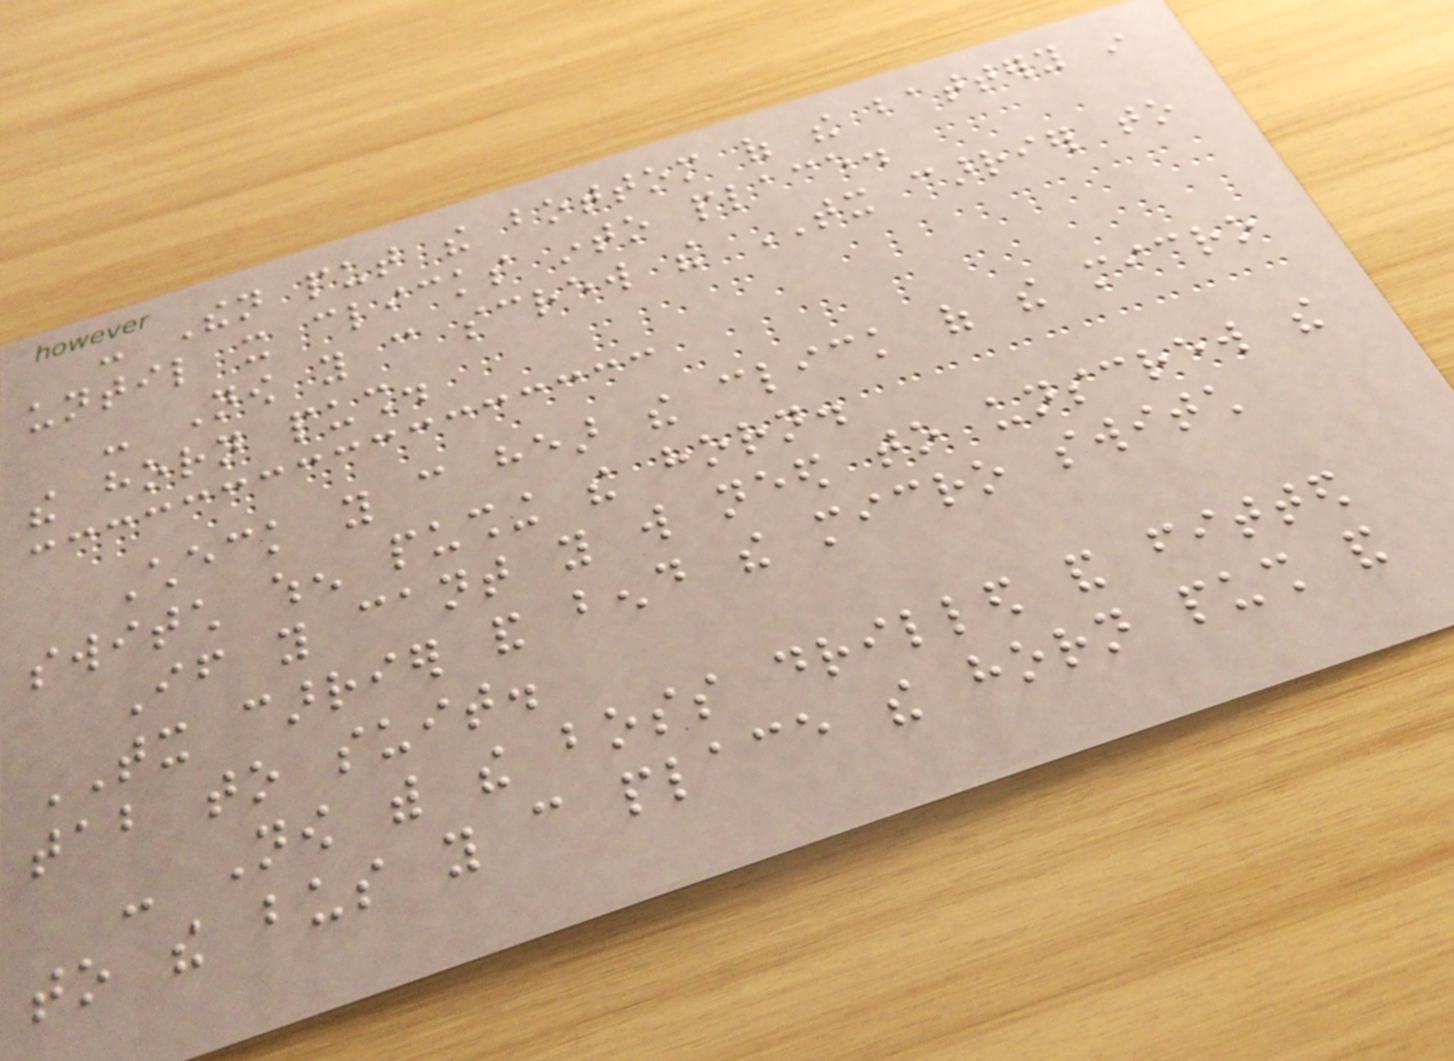- Then put the bottom of the battery in
until it clicks into place.
- Now you can screw the TX carrier to
the horn push.
Check you can hear the click of the micro
switch when pushing the horn.
If you cant you will need to unscrew the
TX carrier and bend the micro switch
tab to suit.
- Now with the boss drilled and fitted
to the bus you can place the horn push and
